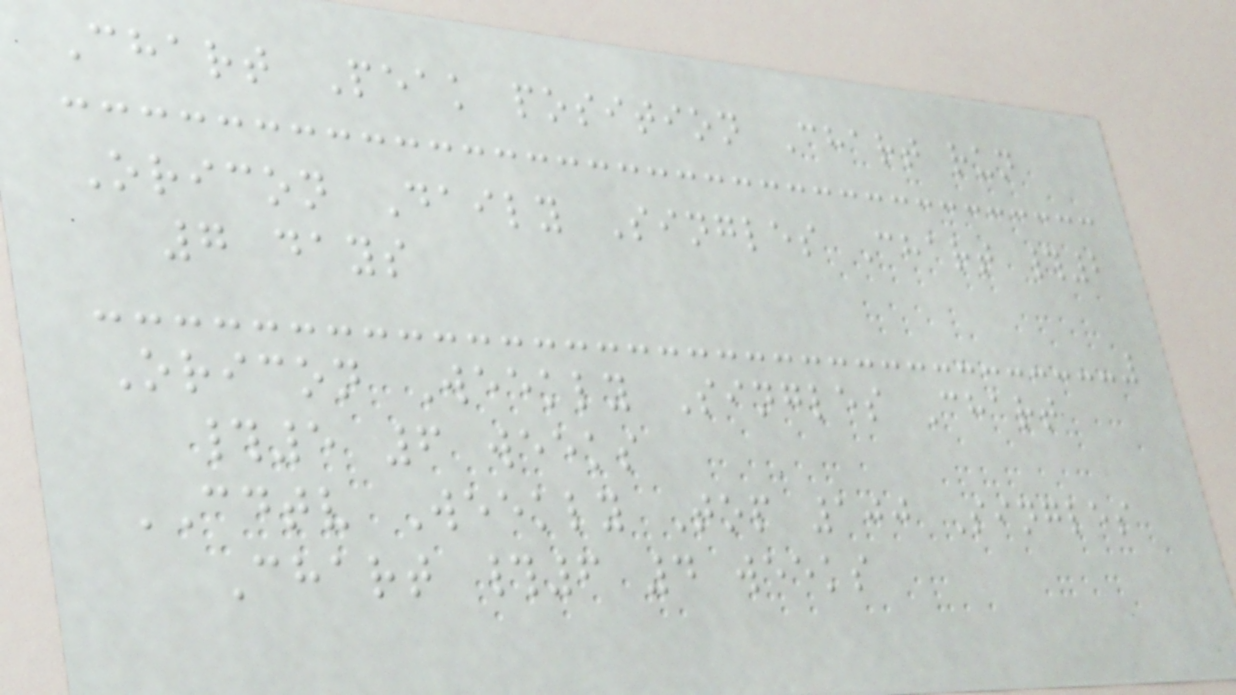Chart Peak position Chart run
Oricon Daily Singles Chart #2
7 days
Oricon Weekly Singles Chart
#5 6 weeks
CDTV Weekly Top 100 Singles
Chart #6 4 weeks
